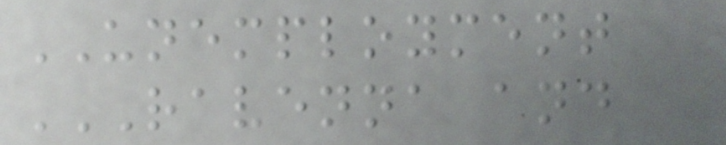UNEMPLOYMENT
RAVENNA AND
